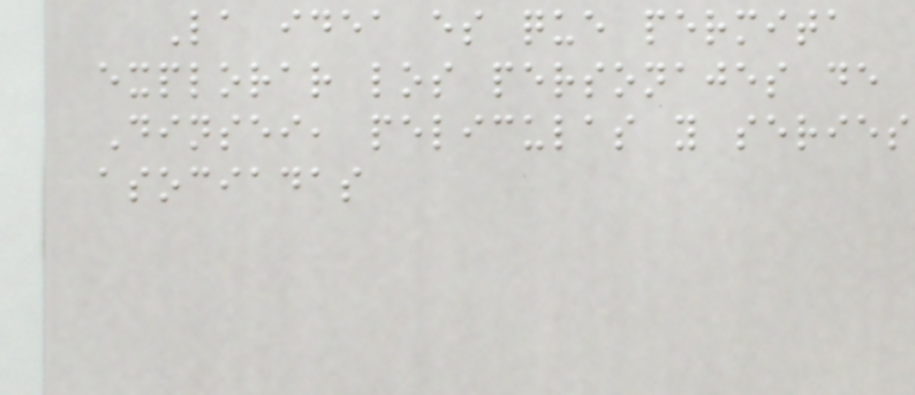La idea es que permita
explorar los personajes de
Dinsei, peliculas y series
asociadas
